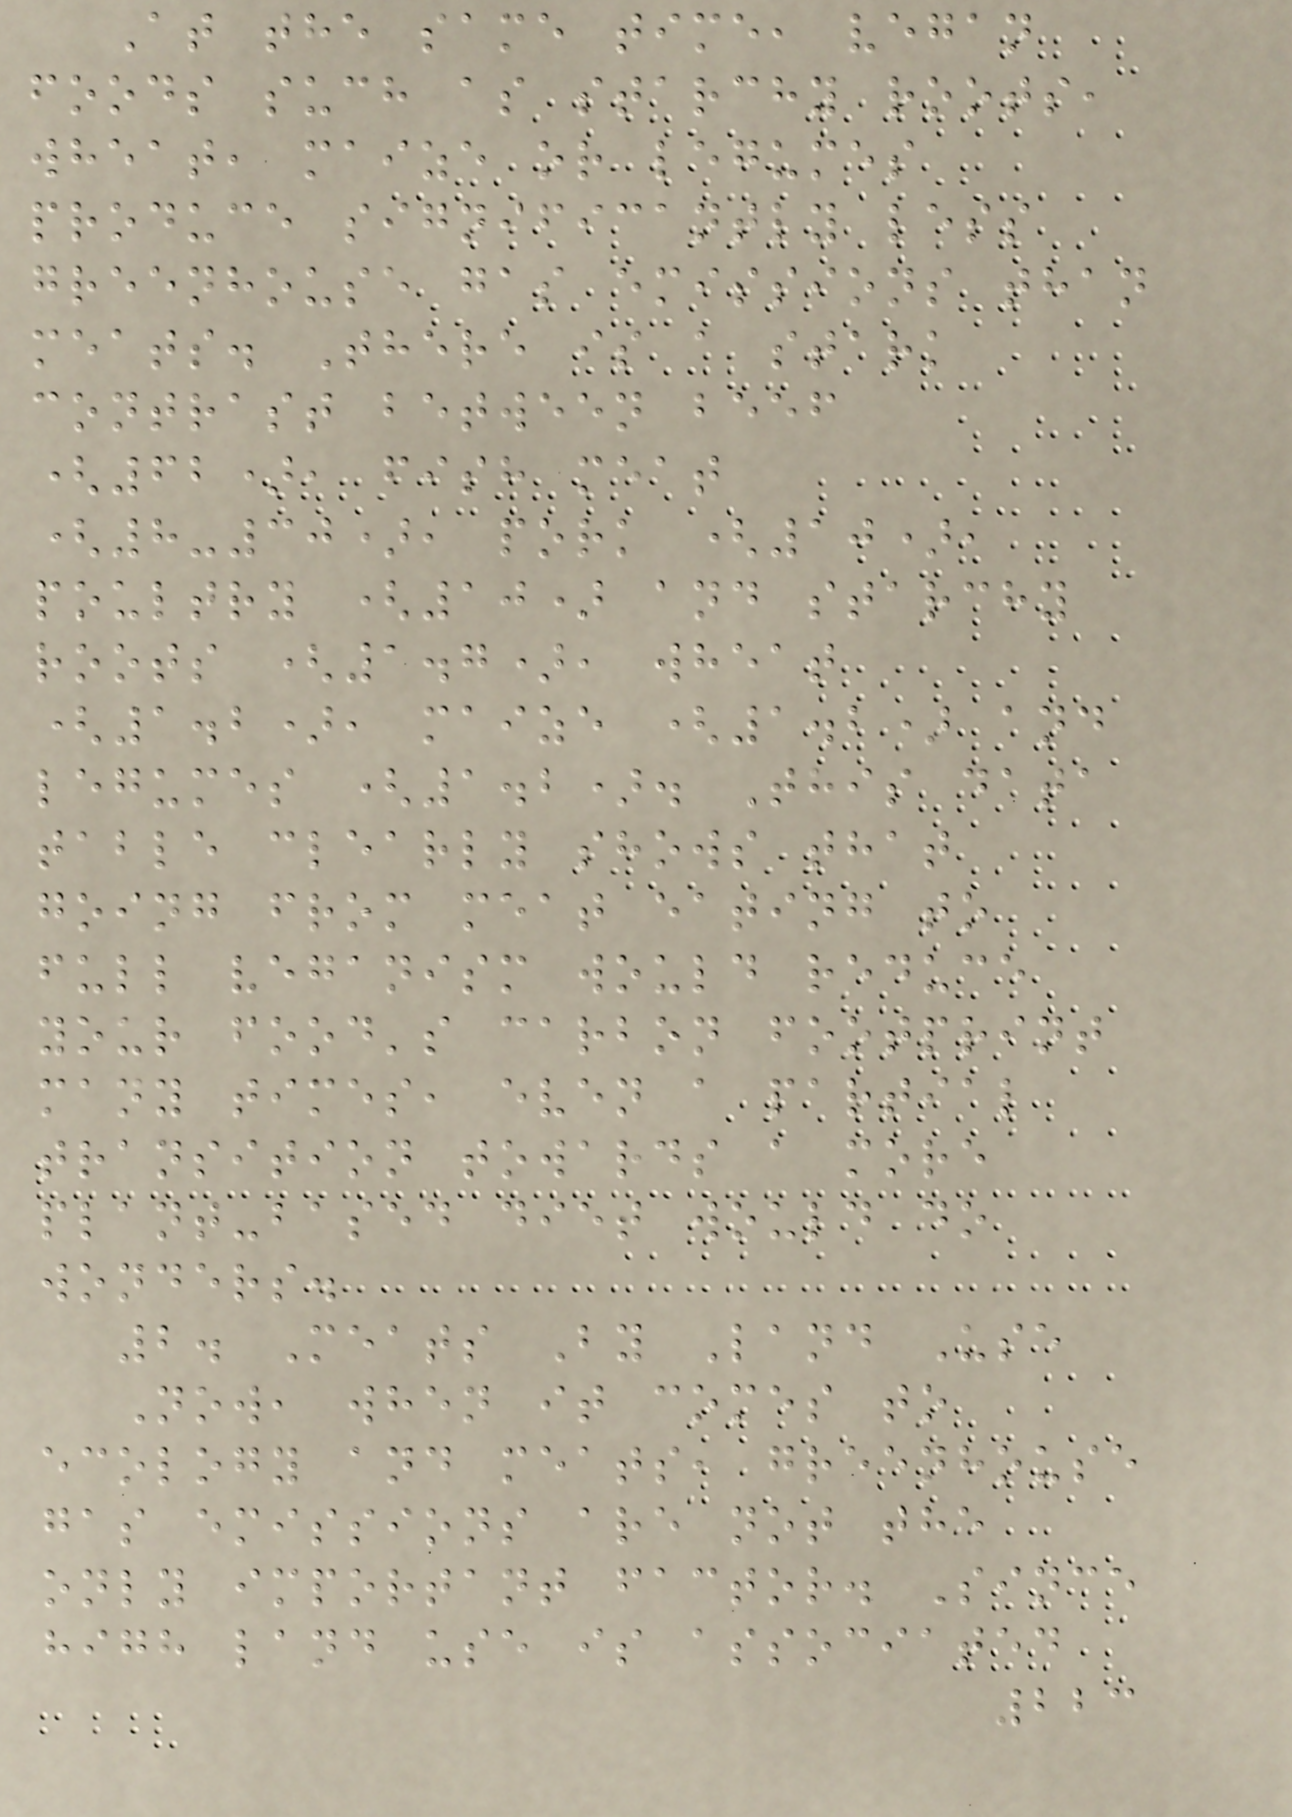At the same time, vegan
foods such as starchy roots,
wheat, maize or legumes
produce significantly less
greenhouse gas emissions than
meats. There is a stark
contrast between beef
(62), fish meat
(8-30), pork (10),
poultry (10) and starchy
roots (1.7), wheat
(1.2), maize (1.2) and
legumes (1.2). This data
table clearly shows that
going from meat eating to
full veganism would reduce
your food's carbon footprint
many times, even a partial
transition towards a more
plant-based diet would do
wonders.
2. Meats By Land Use
Now, when it comes to
ecology and meats, greenhouse
gas emissions are not the
only important factor. Since
high land use is associated
223
